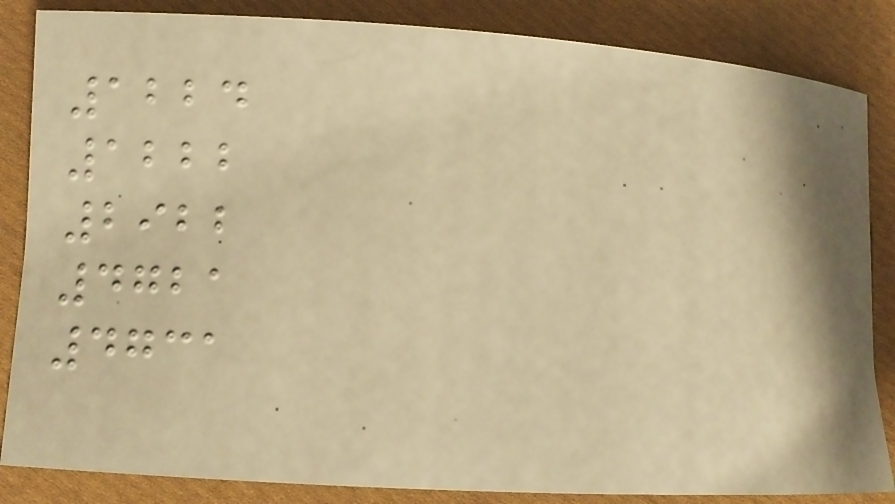1224
1222
2922
4721
4731
